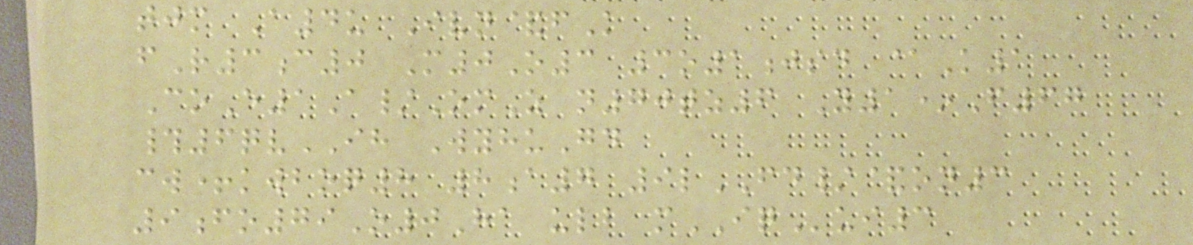tjm A4u Ivn&fK
fR3c0 M0O3 3o1jsd @K1
CoE1A/OmZ n70tz6 Y1*F67
#6qvIH WyhuGd
cw+kwboq8 8a7 9lFD/&on3
9fo79O0Ha ulb mIQui3
